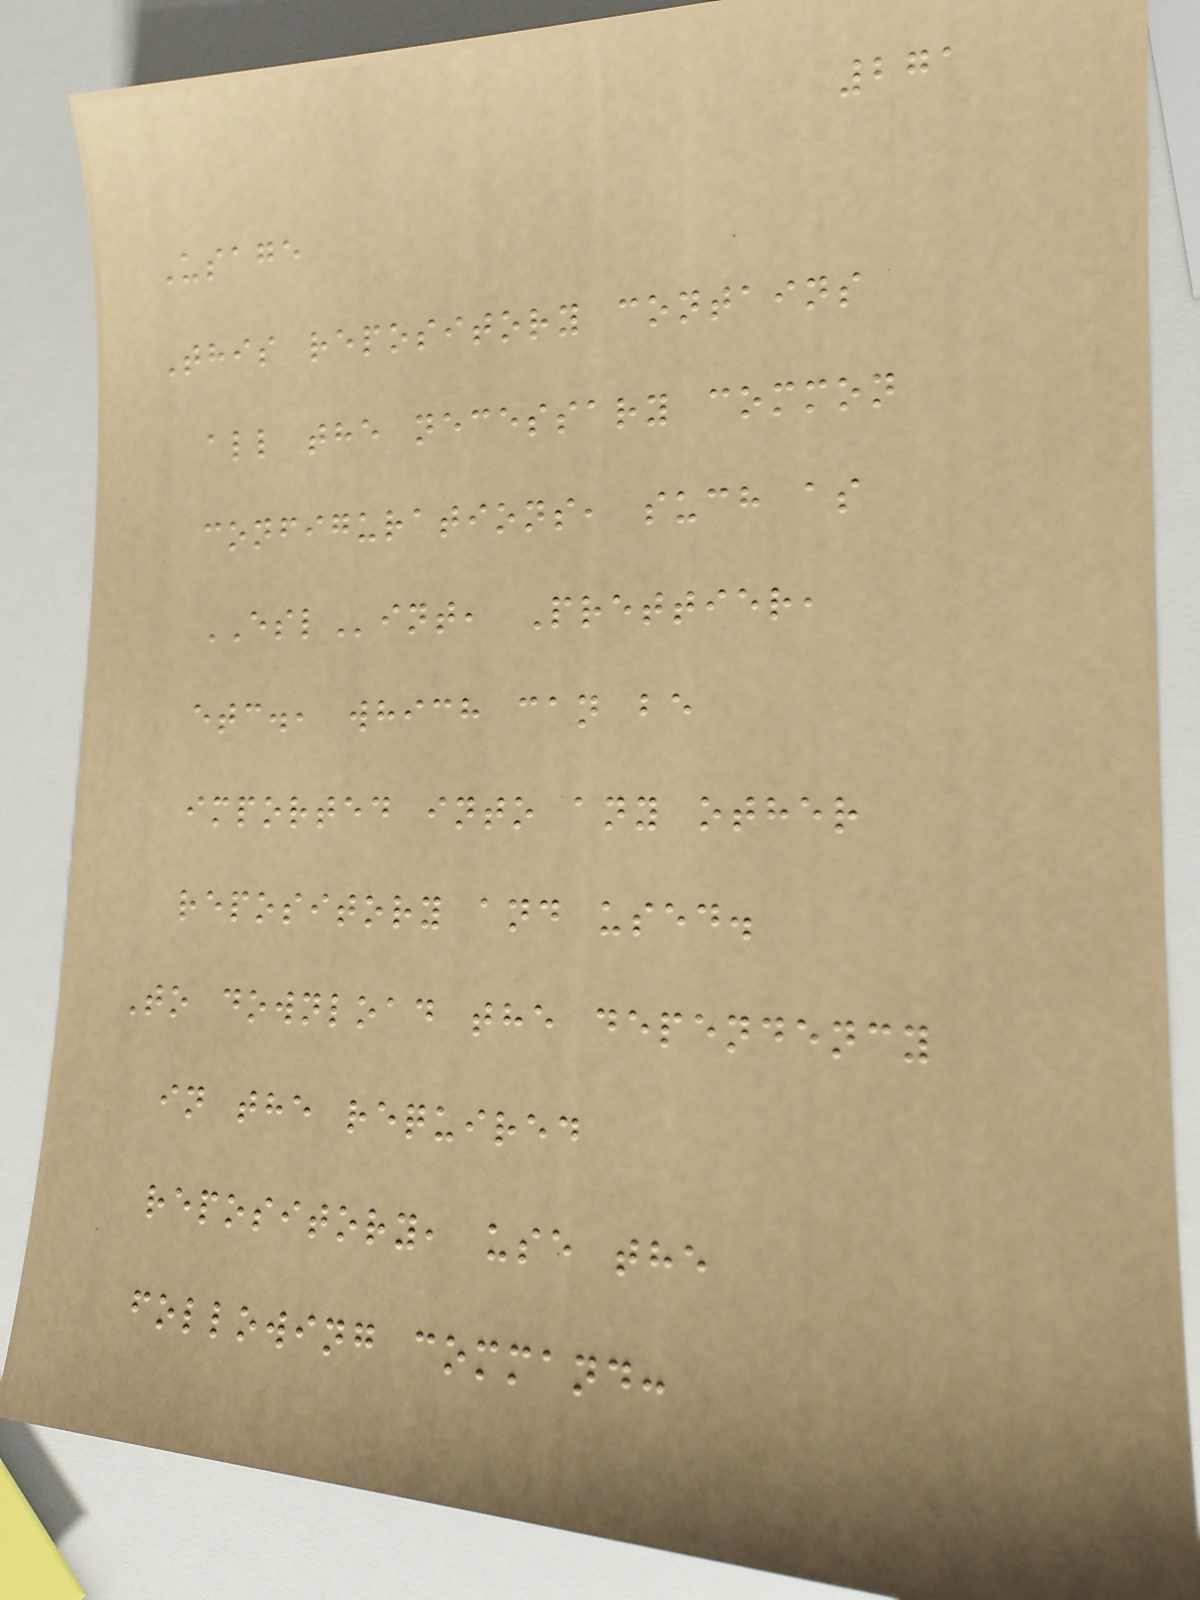271
Usage
This repository contains
all the necessary common
configurations, such as
ESLint, Prettier,
etc., which can be
imported into any other
repository and used.
To download the dependency
in the required
repository, use the
following command:
